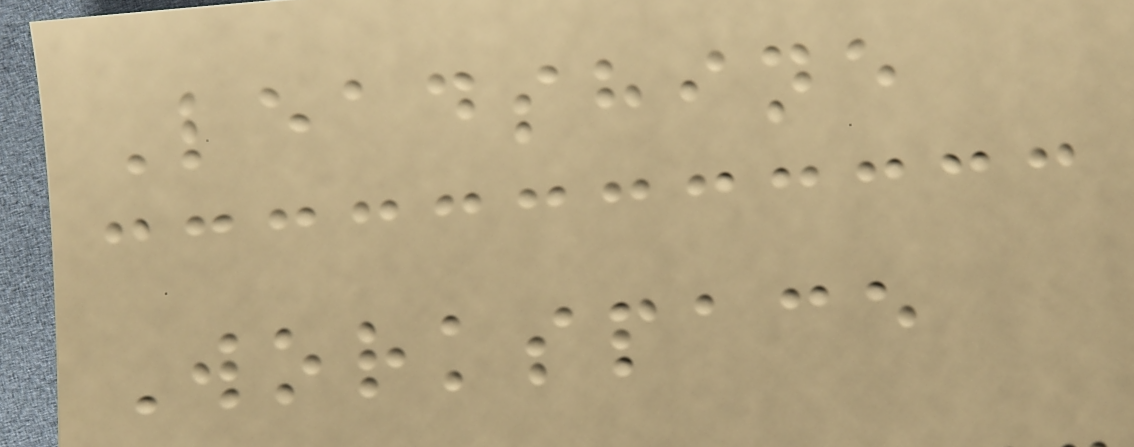Leadshine
Workspace
